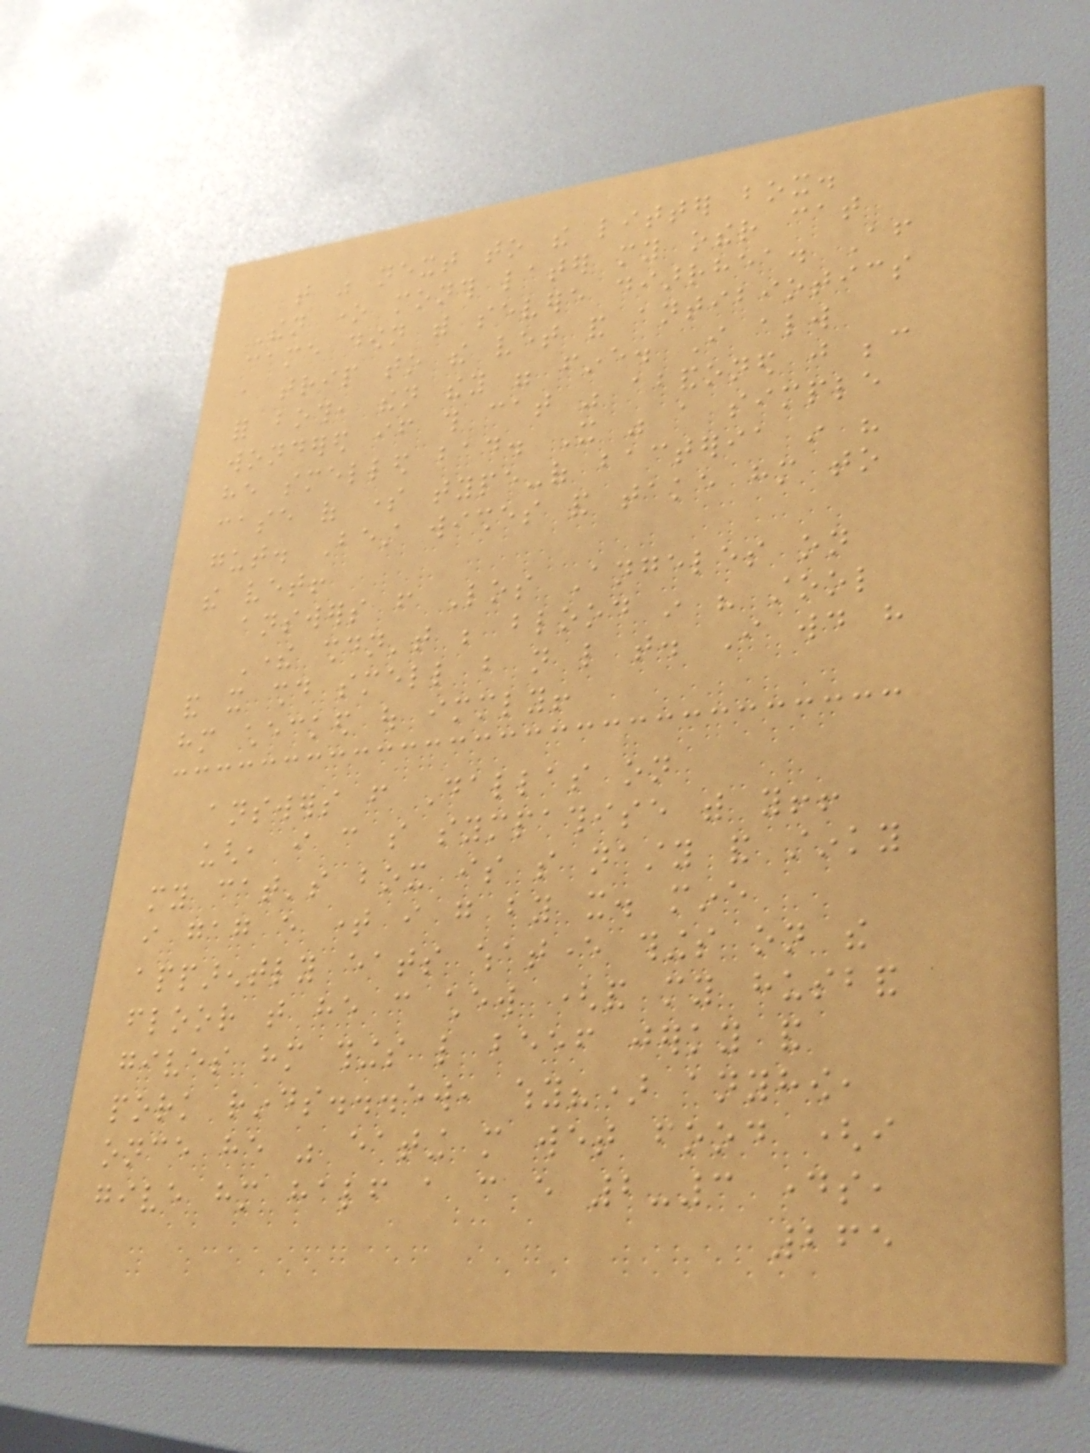that was next to the litter box.
Then one month later my other cat
came down with severe diarrhea. After
a trip to the vet and antibiotics
for both, then they were fine. I always
wondered if this cat was abandoned just because
he smelled bad. It was a simple
case of some type-of bacteria in his
gut. Best wishes and take him to
the vet!
answers from Los Angeles on
There shouldn't be blood in his stool
and it should smell but not like that. I would have
him checked out immediately!
answers from Dallas on
ugh, i can so sympathise with you!!
my cat's box is so nasty and stinky
i gag every time i go by it. mine
apparently eats whatever things on the
floor that he can chew (and my husband
gives him things like beef jerky and
pork rinds...ew, why?) anyhow,
once he was eating more wet food (i
give him half a can every 2-3 days,
265
